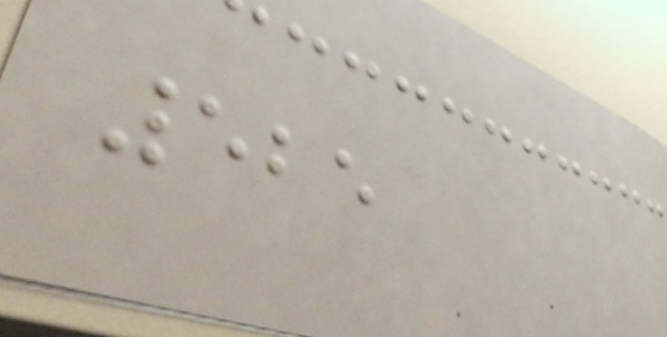525
